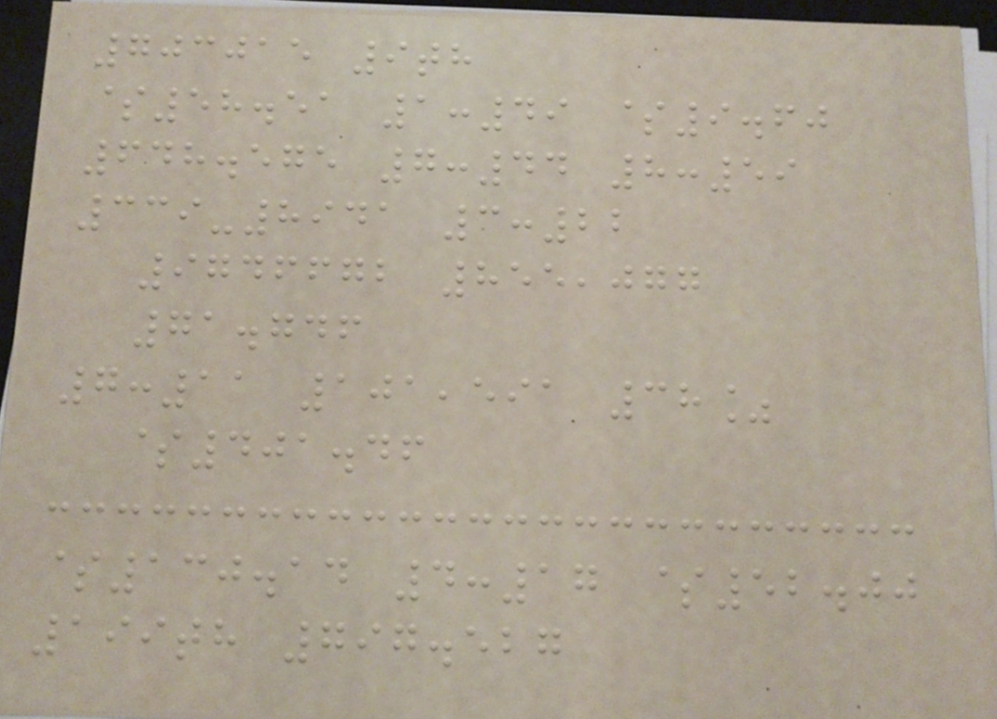703015 9th
$58.51 1:49 $9.60
648.575 7:44 8:59
339-8941 3:22
9746672 855,077
71.746
7:11 101,591 38%
$401.46
$130.14 4:17 $52.00
199th 797.527
